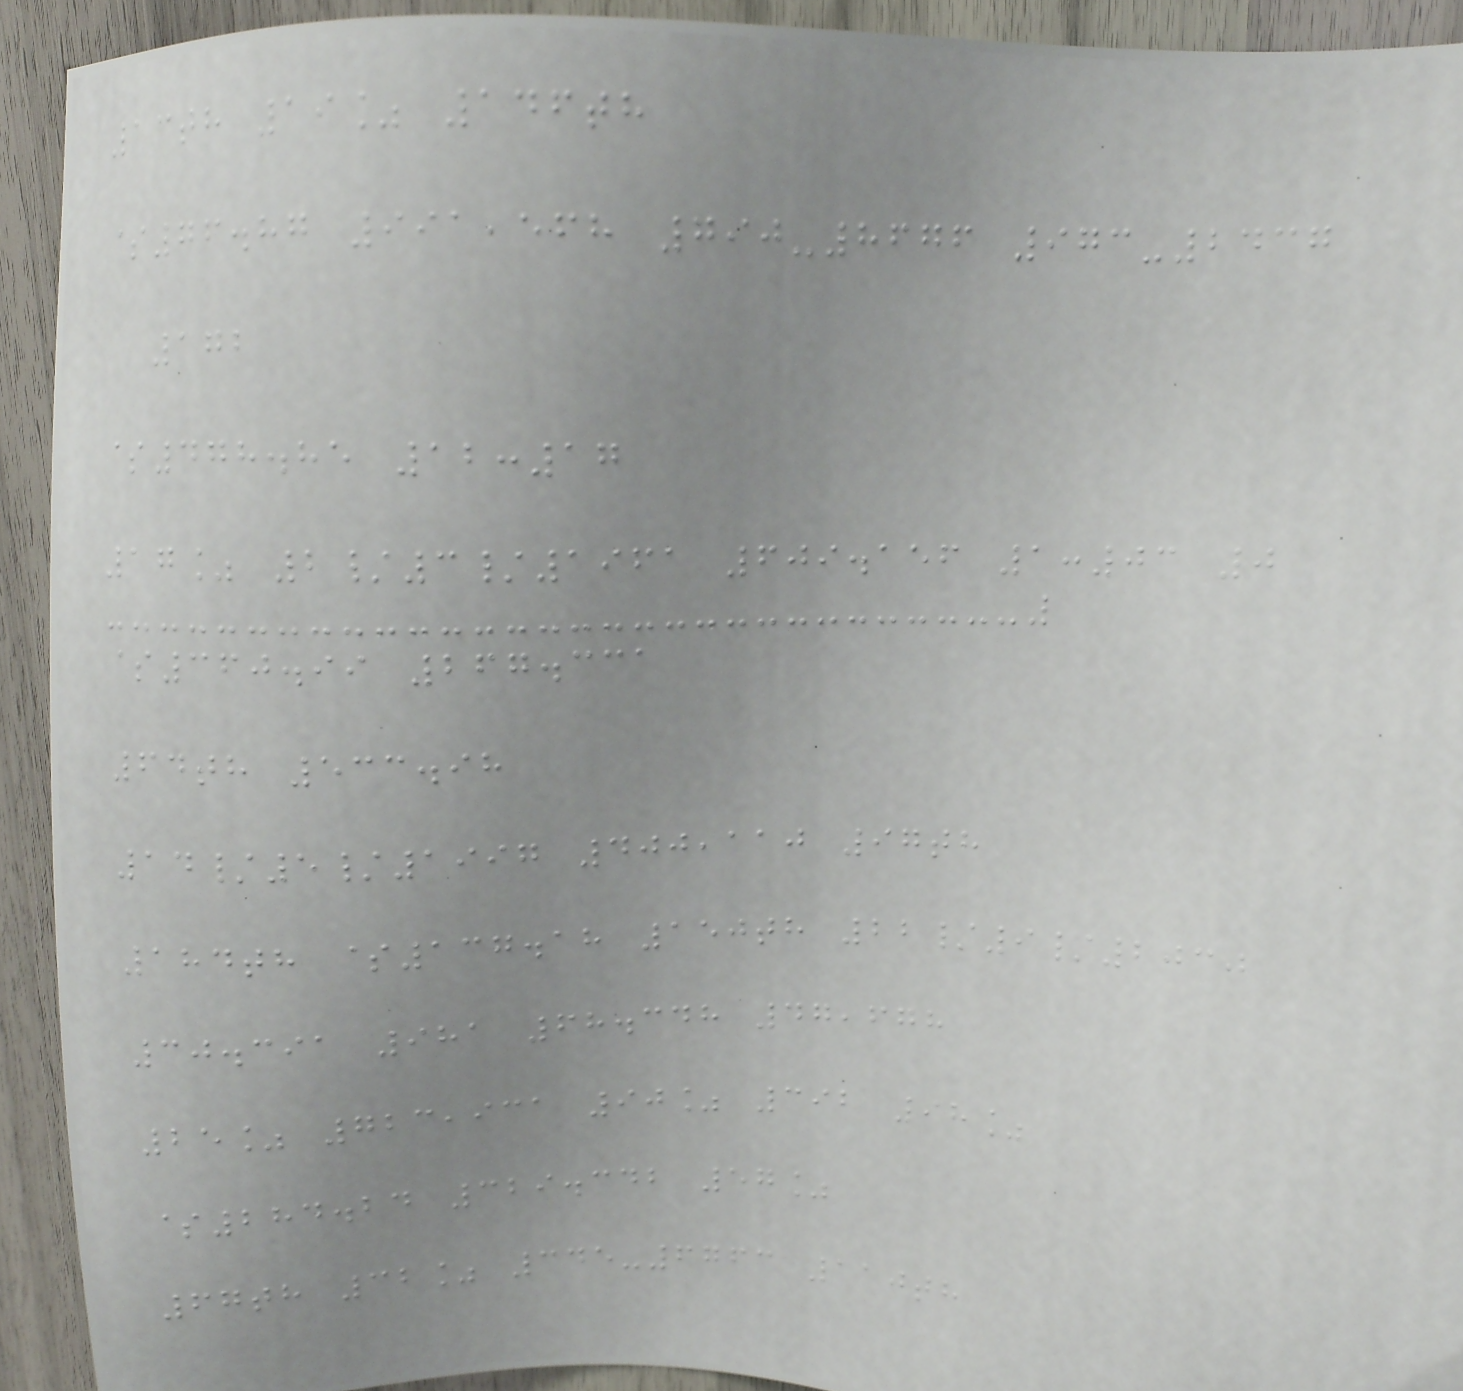13th 19% 146th
$76.87 991,568 790-8676 973-2437
172
$478.85 12:17
17% 2/3/1961 609.156 1:03 0
$360.99 267.331
64th 533.98
14/5/1997 400,110 97th
184th $137.18 150th 22/9/2030
30.391 981 68.348 47,678
25% 723,931 90% 392 98%
$284.24 329.342 57%
67th 32% 345-6763 110th
